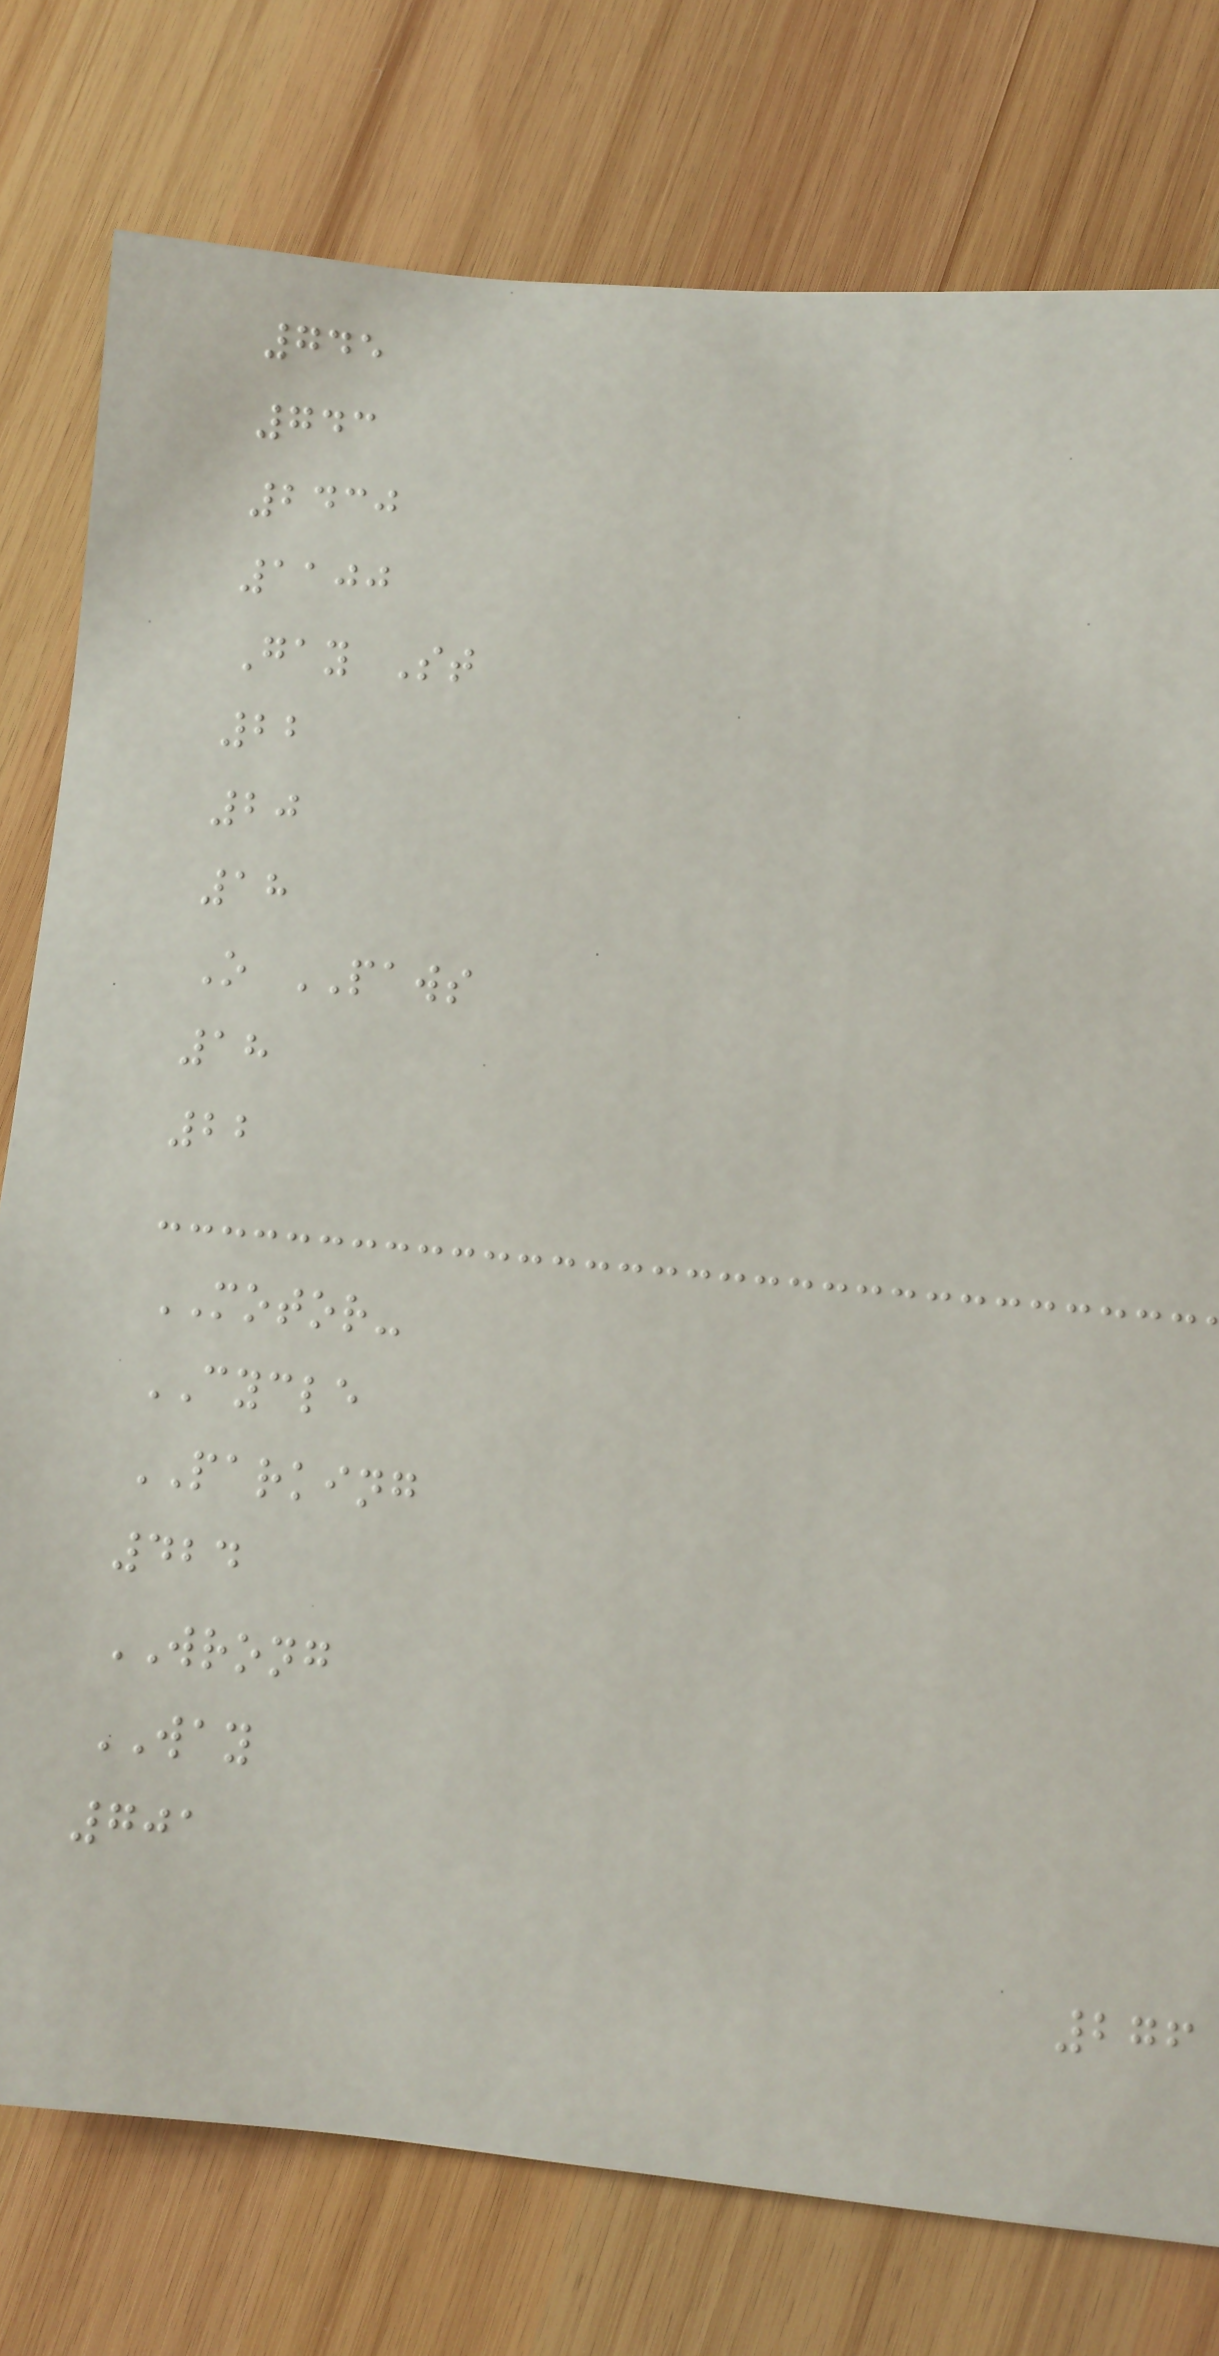745
743
2430
1100
Gay St
22
20
18
O PAWS
18
22
MOTOR-
CYCLE
PARKING
424
WRONG
WAY
701
276
